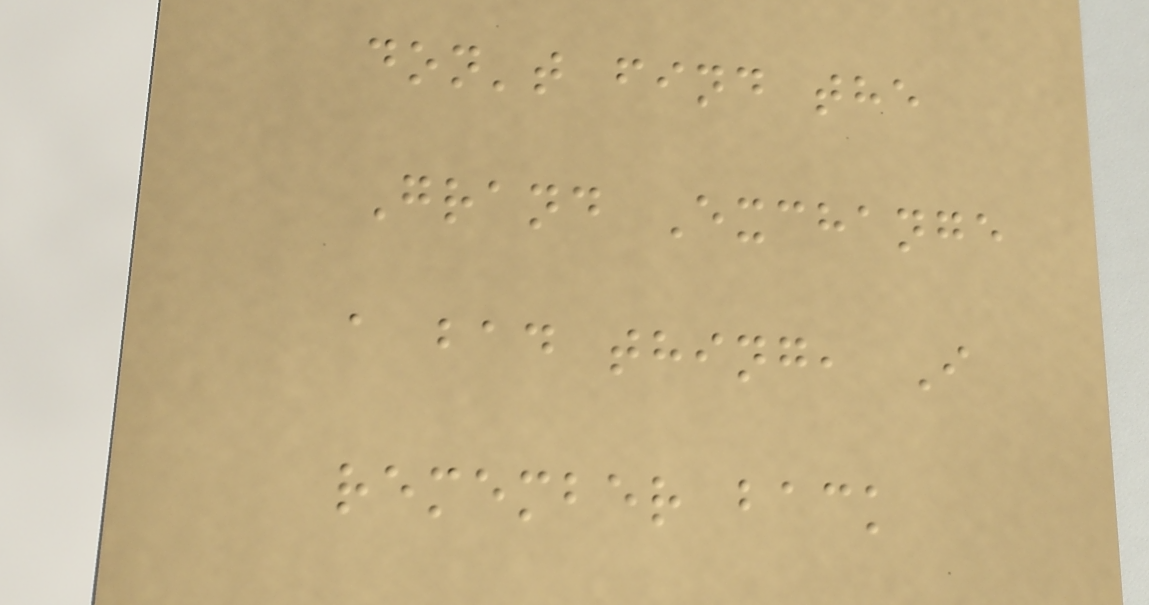don't find the
Grand Exchange
a bad thing, I
remember back
